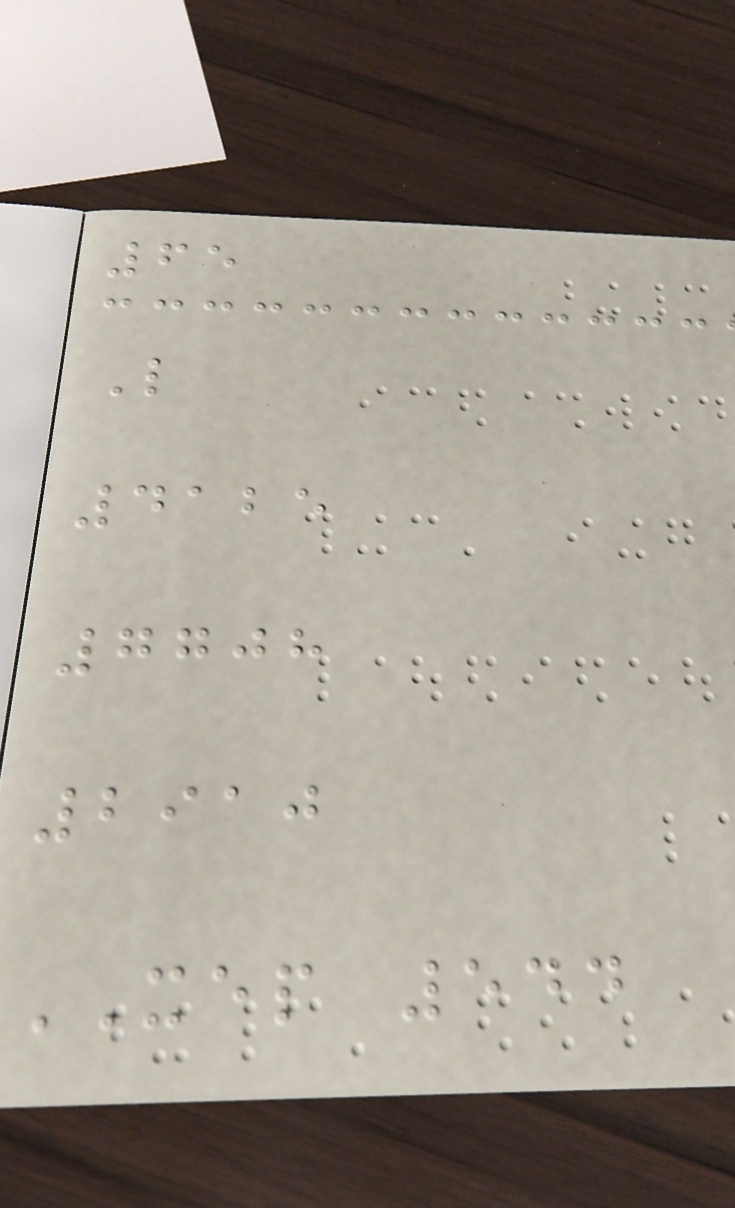65
L
4125
7708
2910
XEP 544
